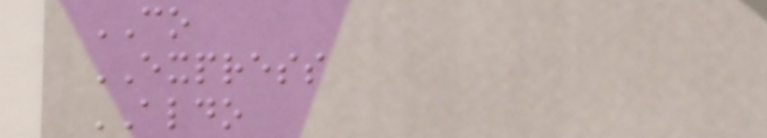CO
EXPRESS
ALDO
